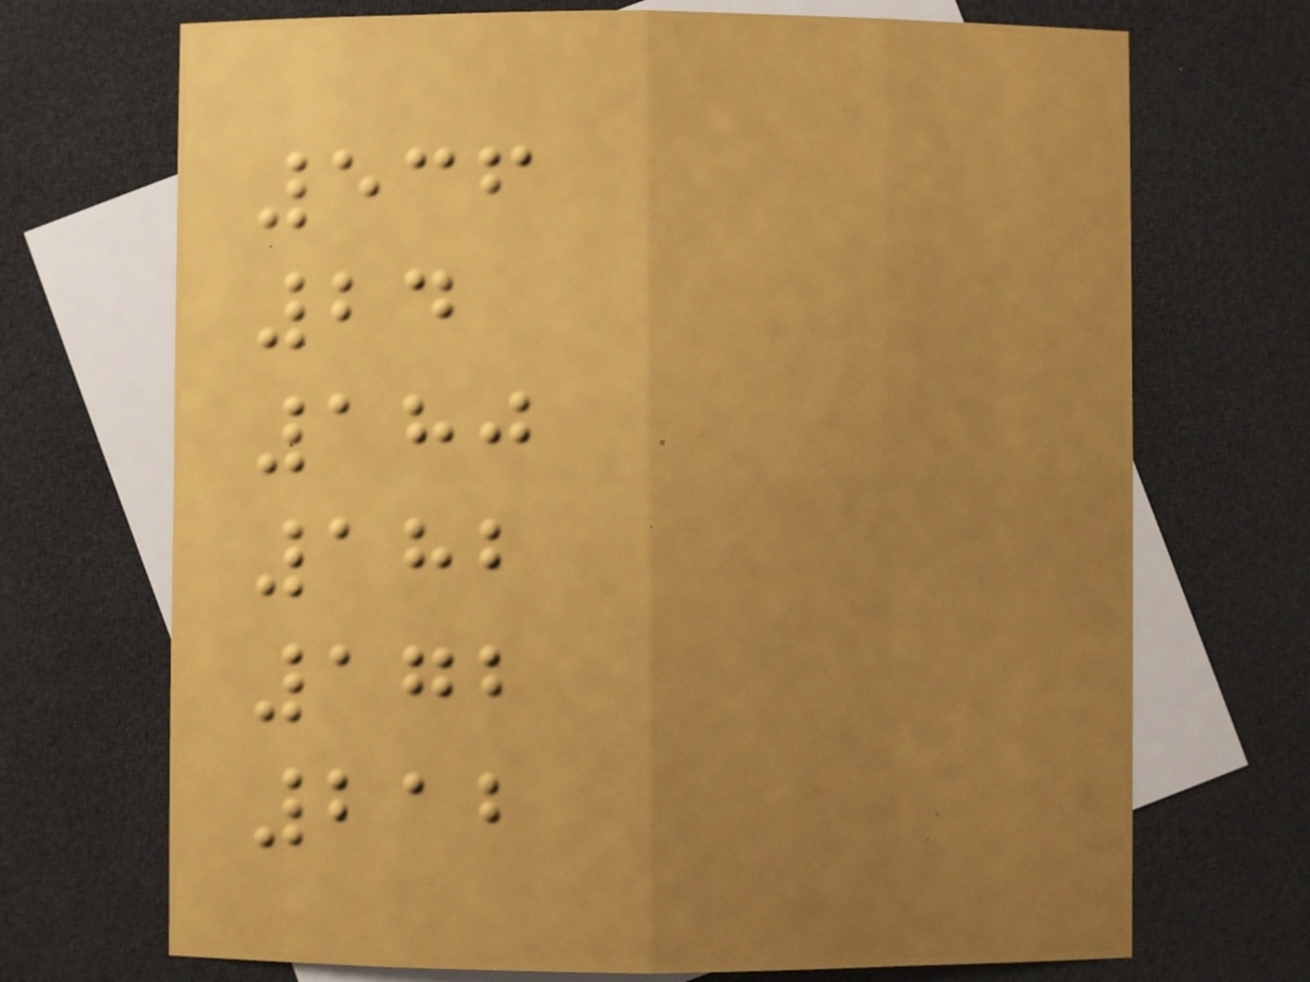536
24
180
182
172
212
